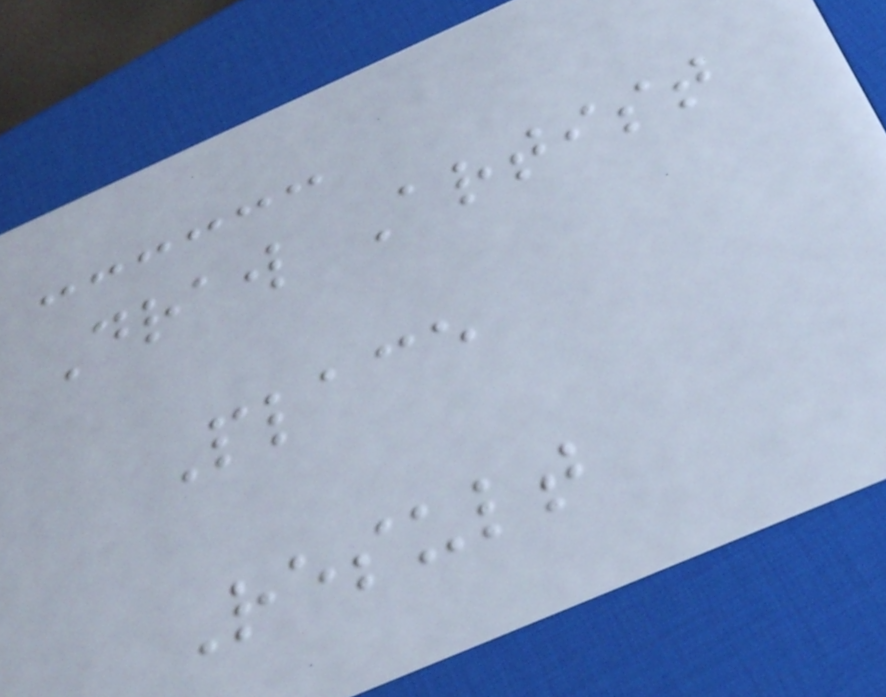Draw Artist
Place
Result
